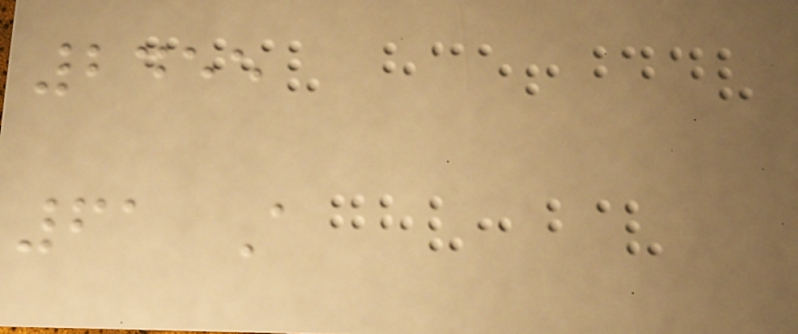2455
61 A
